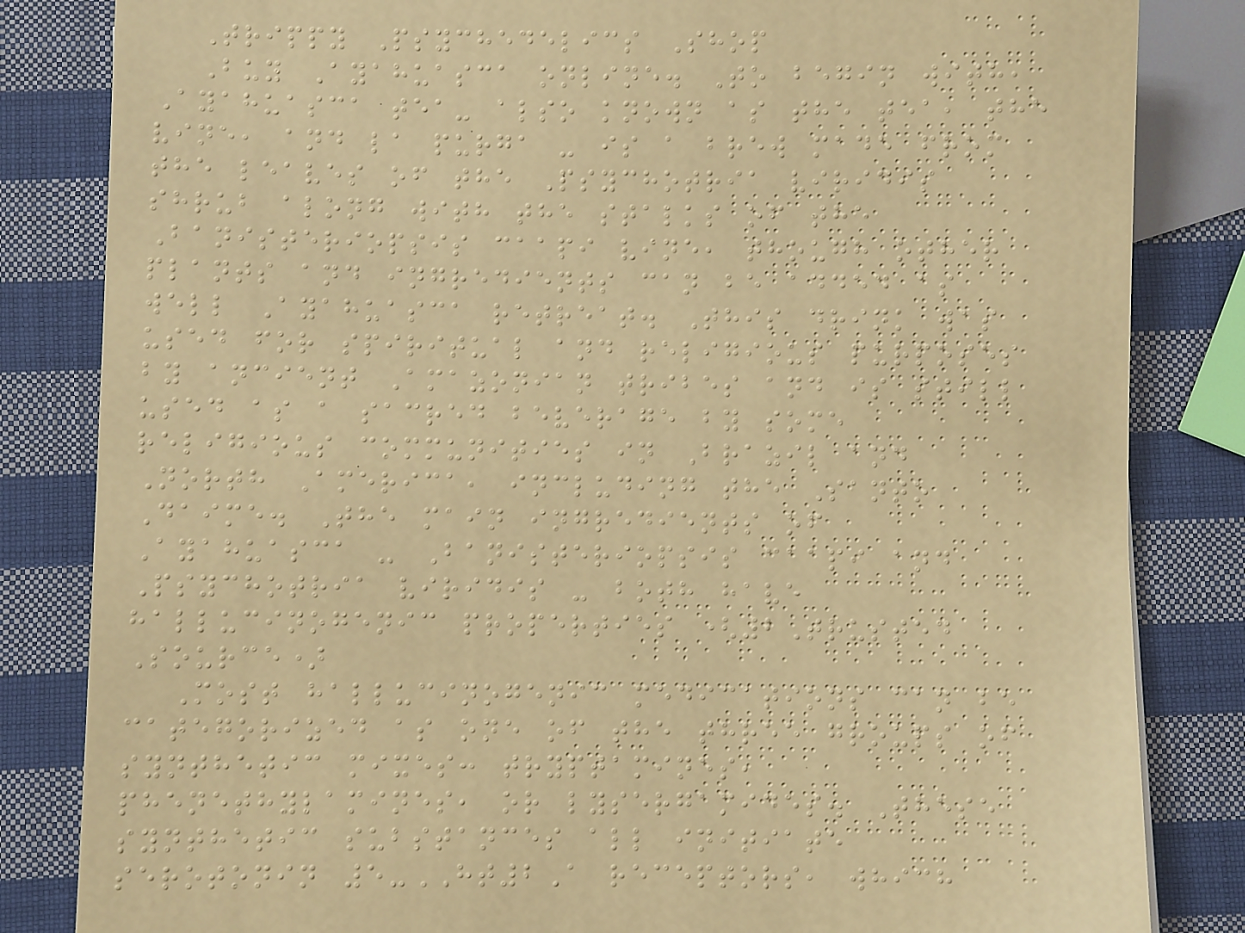Trippy Psychedelics Shop
Buy Ayahuasca online. To begin with,
Ayahuasca tea- also known as the tea, the
vine, and la purga - is a brew made from
the leaves of the Psychotria viridis
shrub along with the stalks of the
Banisteriopsis caapi vine, though other
plants and ingredients can be added as
well Ayahuasca retreat. This drink was
used for spiritual and religious purposes
by ancient Amazonian tribes and is still
used as a sacred beverage by some
religious communities in Brazil and
North America, including the Santo
Daime. The main ingredients of
Ayahuasca - Banisteriopsis caapi and
Psychotria viridis - both have
hallucinogenic properties (2Trusted
Source)
Most hallucinogenic medications can be
categorized as one of the three groups of
synthetic mixes: tryptamines,
phenethylamines, or lysergamides. These
synthetic substances all initiate
serotonin 5-HT2A receptors, which
